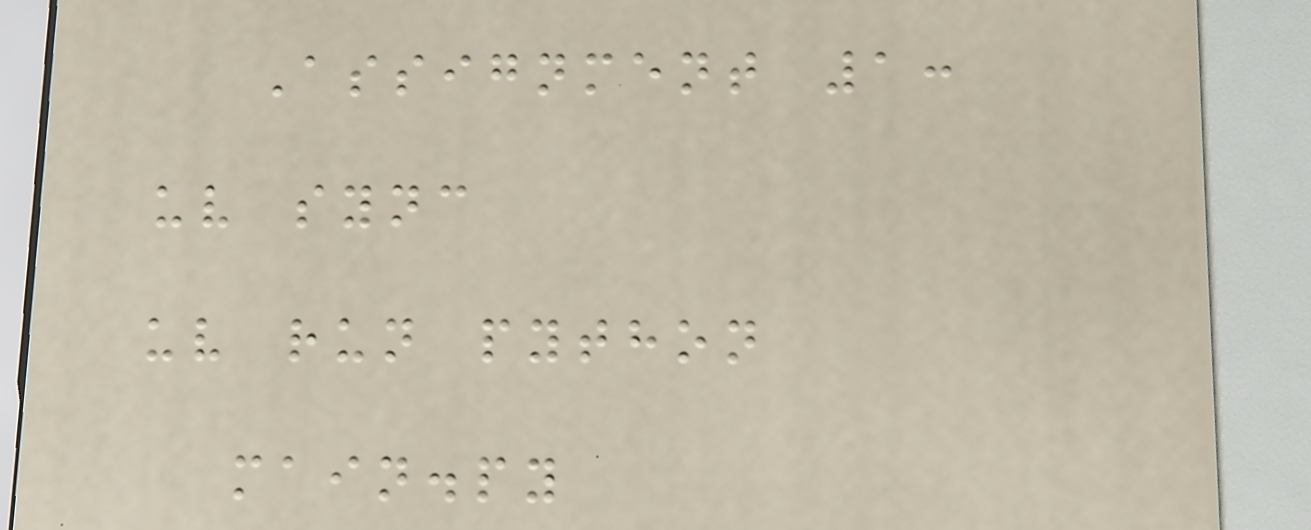Assignment 1:
uv sync
uv run python
main.py
